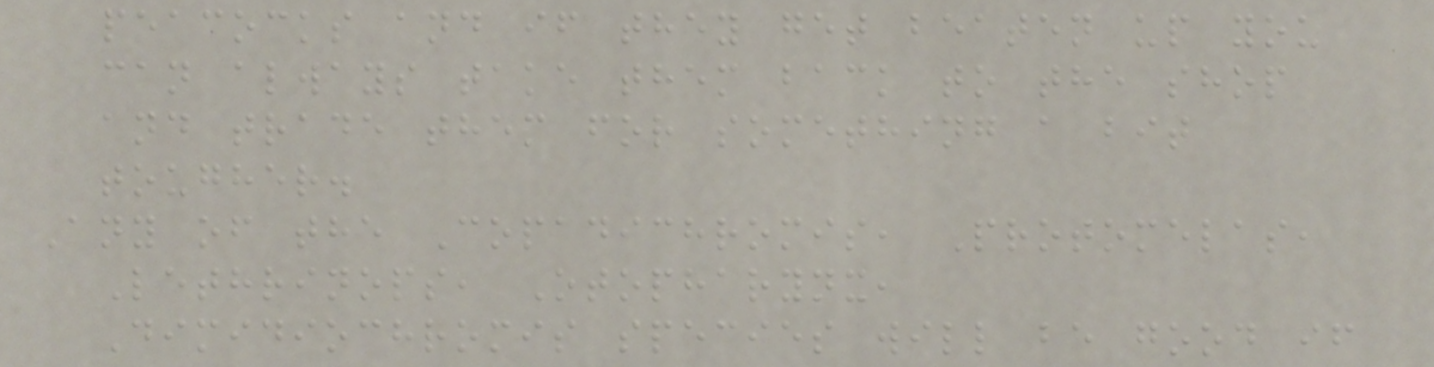peacocks and if they get beaten up you
can always take them back to the shop
and trade them for something a bit
tougher.
Any of the Copadichromis, Protomelas,
Lethrinops, Otopharynx,
Dimidiochromis species will be good if
